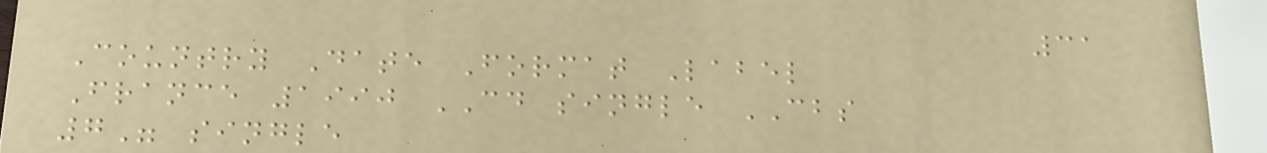31
Country Date Format Label
France 1990 CD single CBS
7" single
